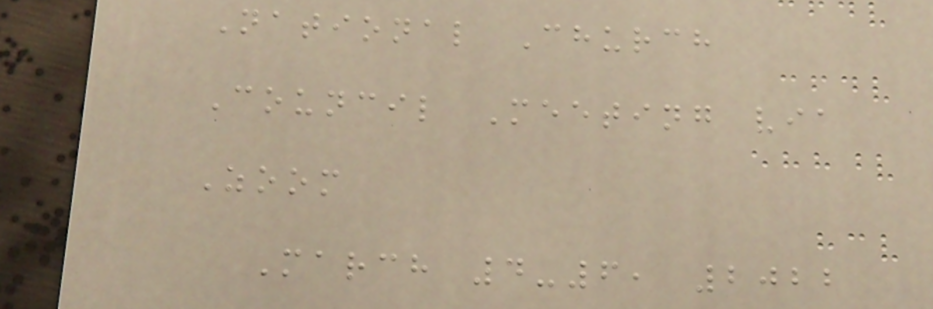National Church
Council Meeting via
Zoom
March 4-6, 2022
